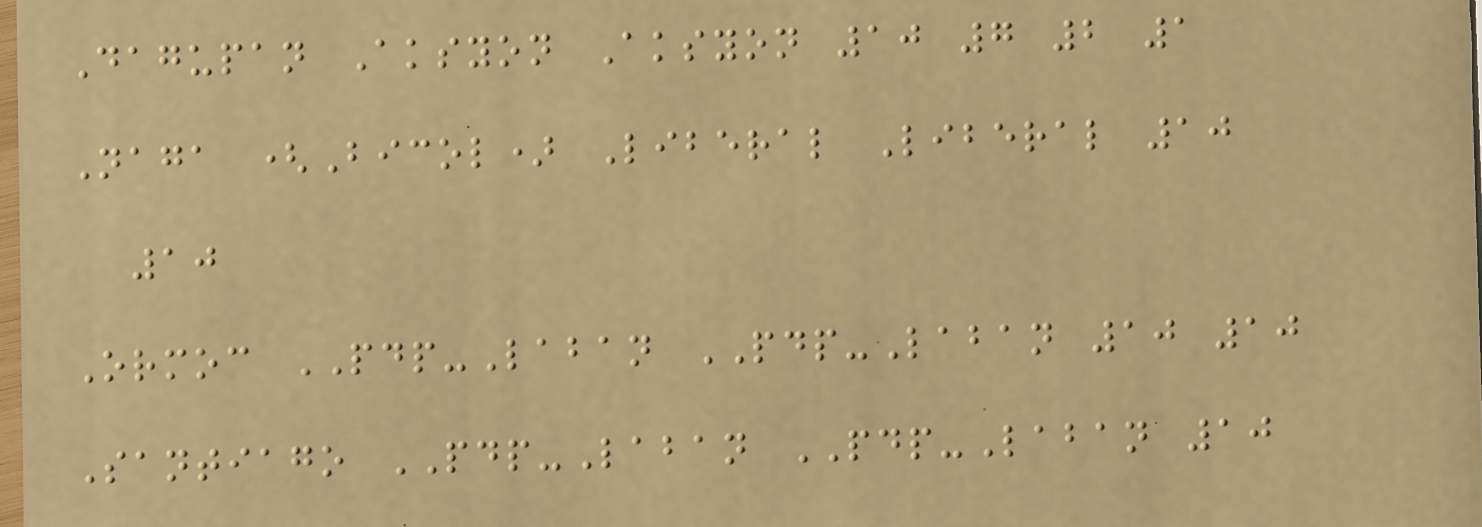Dagupan Aksyon Aksyon 10 7 2 1
Naga (Bicol) Liberal Liberal 10
10
Ormoc PDP-Laban PDP-Laban 10 10
Santiago PDP-Laban PDP-Laban 10
